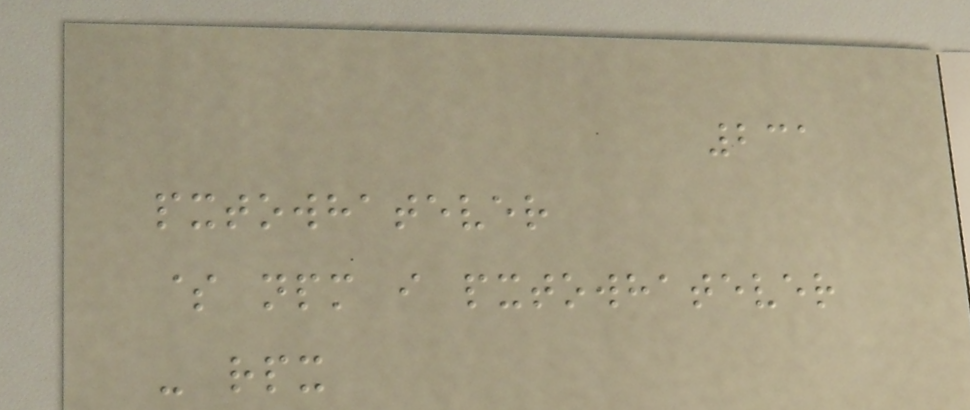231
pxtowhatever
$ npm i pxtowhatever
- rpx
